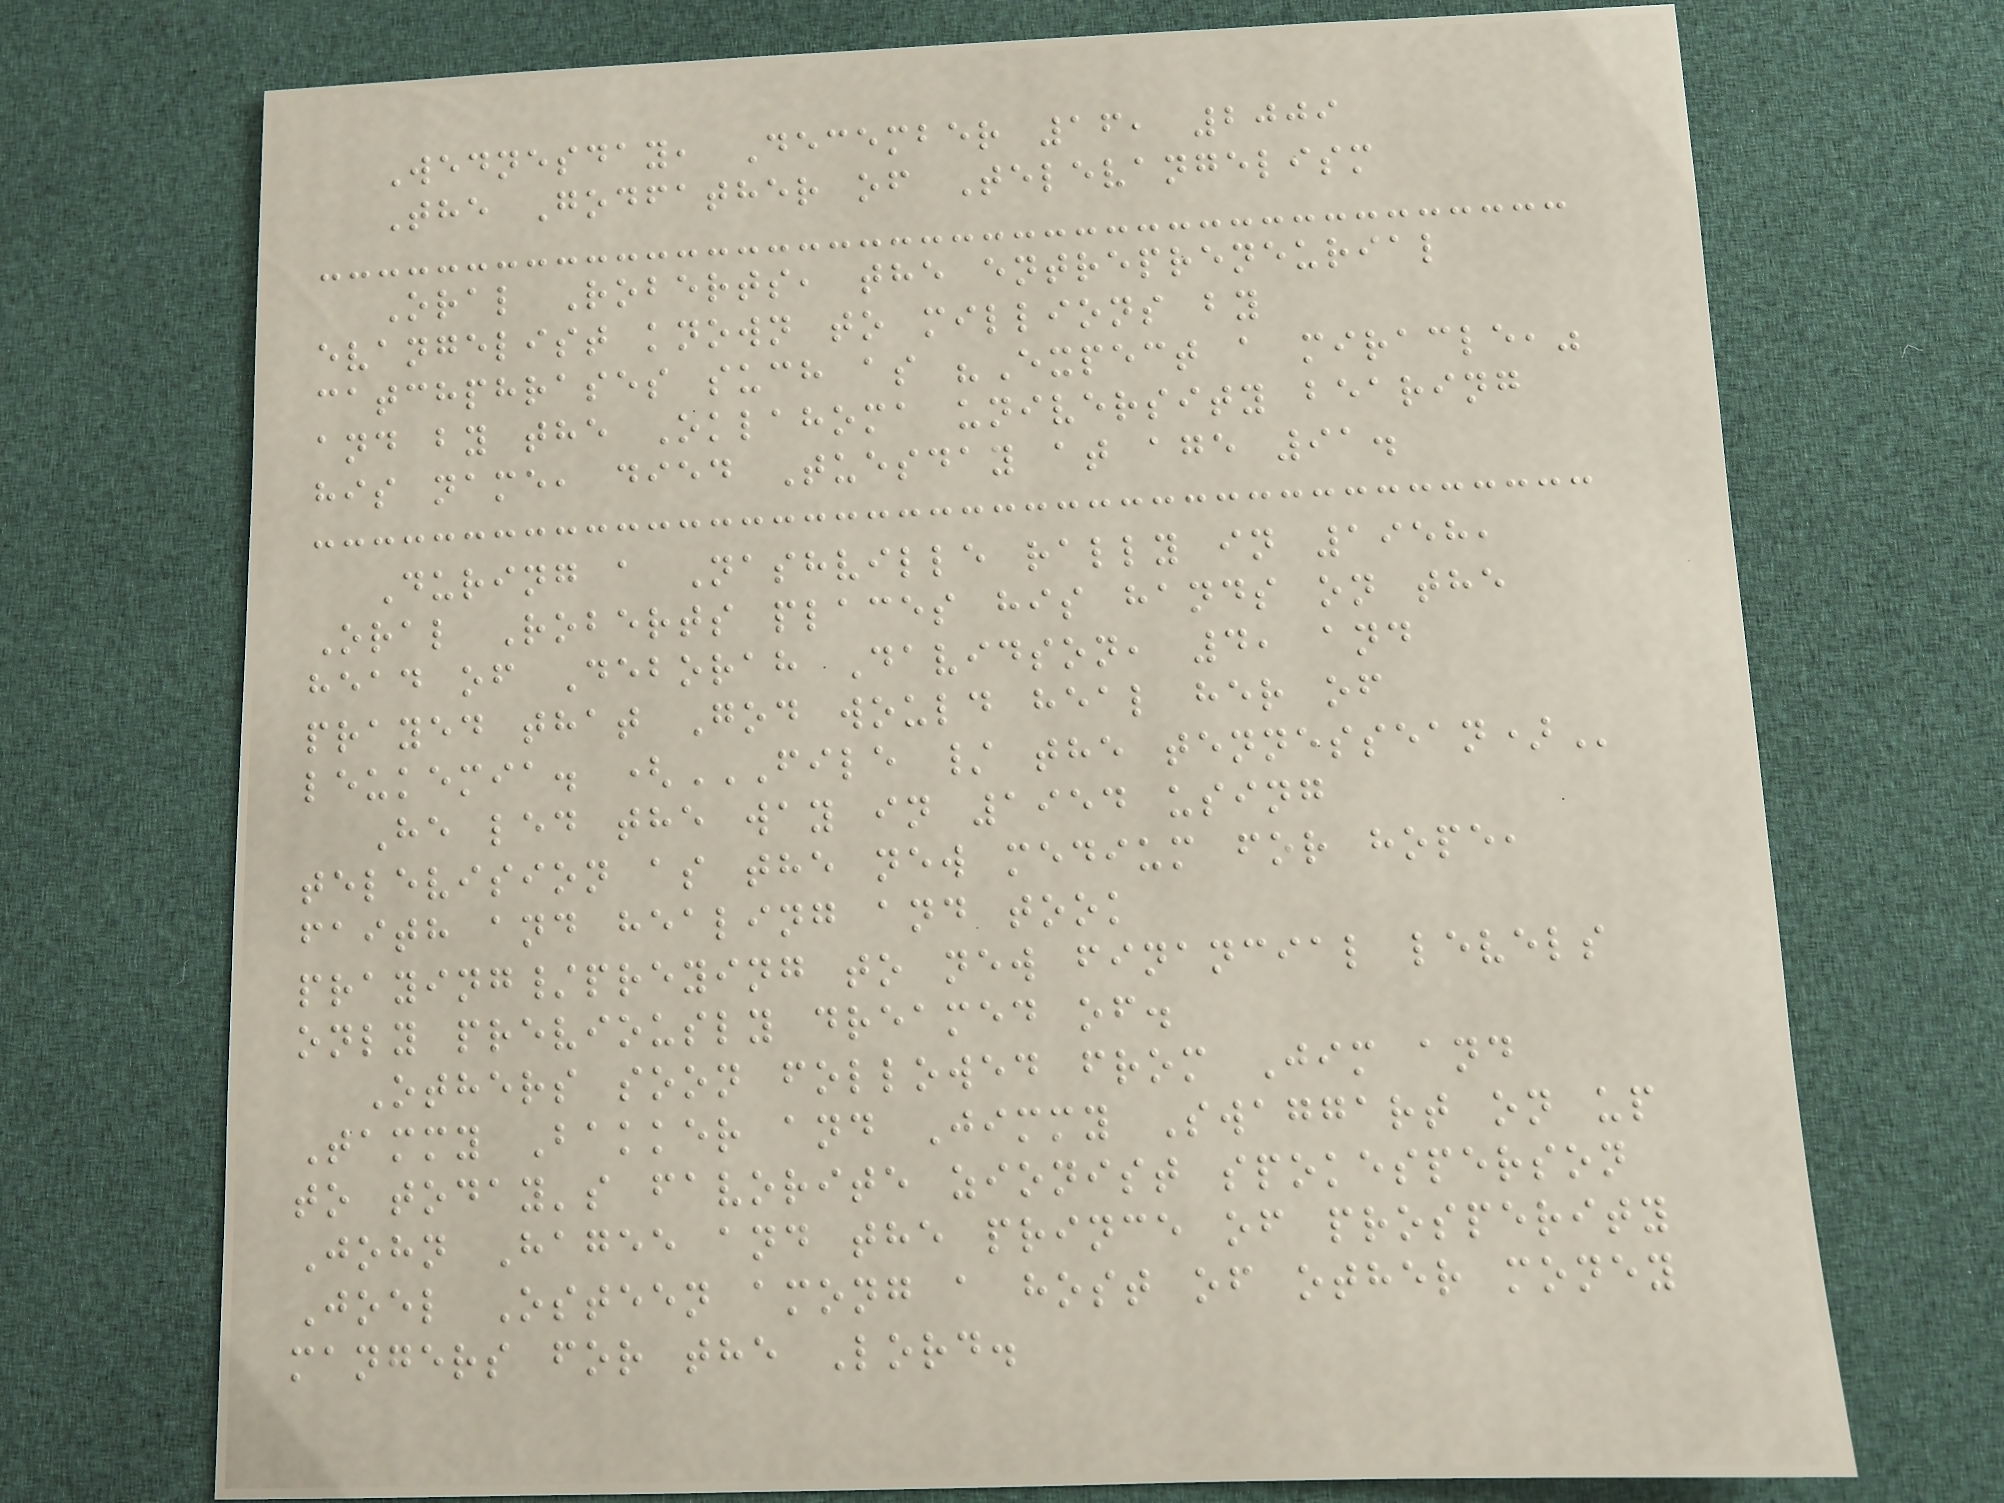Wednesday, December 16, 2009
The Godfather of Televangelism
Oral Roberts, the entrepreneurial
evangelist known to millions by
catchphrases such as "Expect a miracle,"
and by the Oklahoma university bearing
his name, died Tuesday at age 91.
During a Nashville rally in 1958,
Oral Roberts places his hands on the
head of Deborah Davidson, 4, and
prayed that God would heal her of
leukemia. (FILE / THE TENNESSEAN)
He led the way in 1954 using
television as the new medium for hope,
faith and healing and took
praying/preying to new financial levels
only previously dreamed of.
Others soon followed from Jim and
Tammy Bakker and Jimmy Swaggart on up
to today's favorite zionist spokesperson
John Hagee and the prince of prosperity
Joel Osteen among a host of other money
mangers for the Lord.
